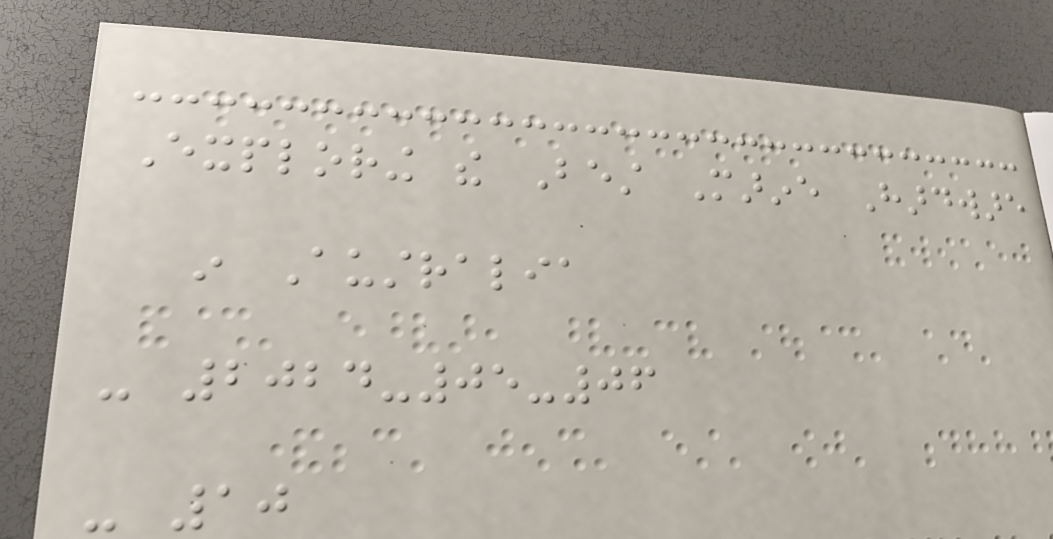Exploring the Best Marine Hardware
in Australia
- 2024-05-06
- 10
